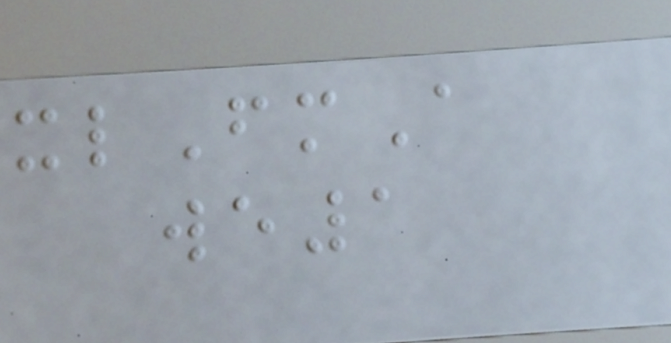xlFmA
we1
